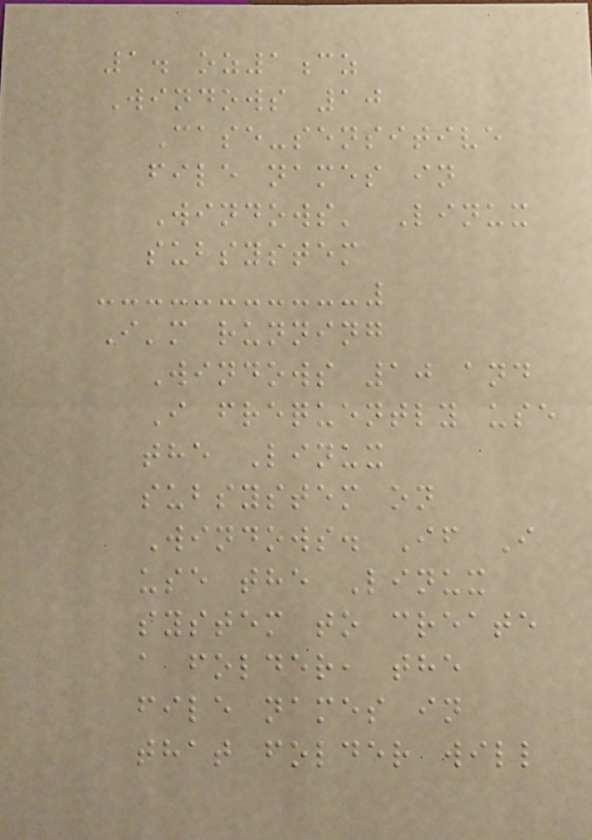1. oz1cz
Windows 10
Case-sensitive
file names in
Windows' Linux
subsystem
I'm running
Windows 10 and
I frequently use
the Linux
subsystem on
Windows. If I
use the Linux
system to create
a folder, the
file names in
that folder will
